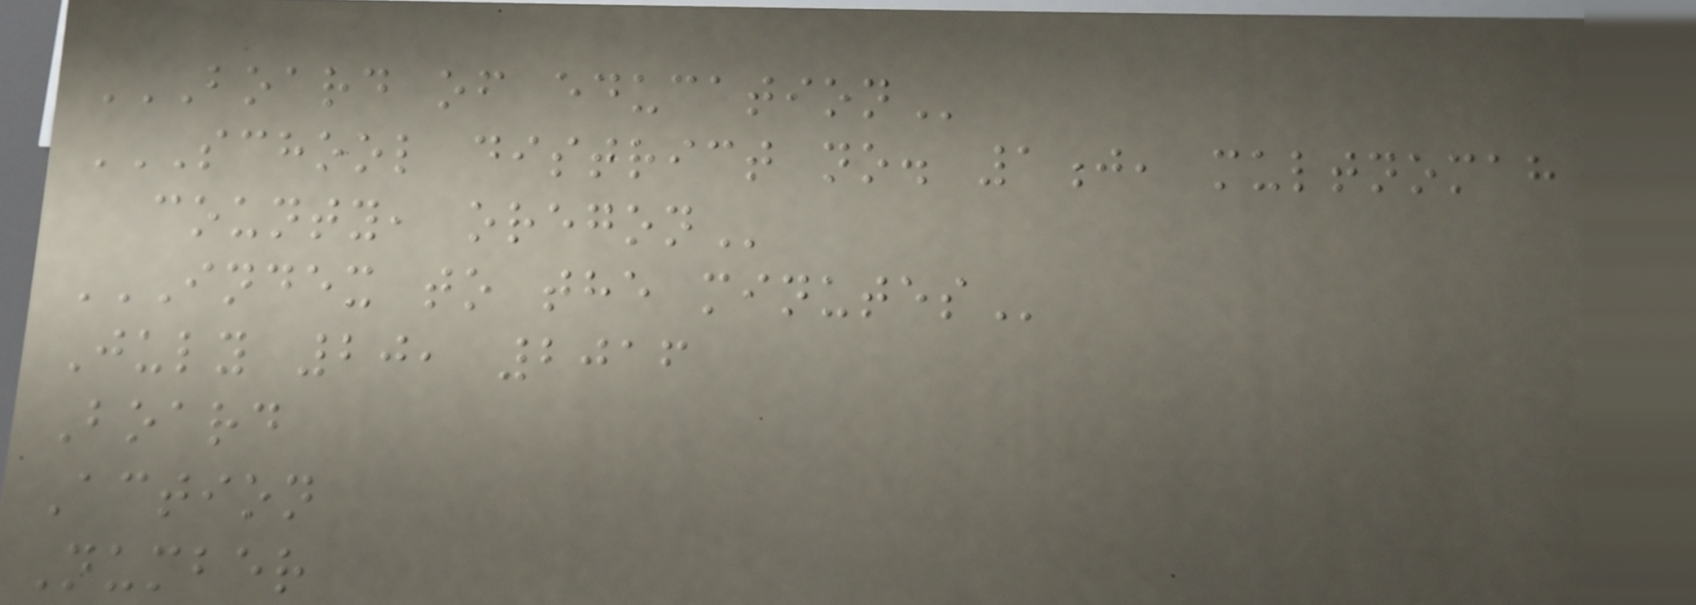BOARD OF EDUCATION
SCHOOL DISTRICT NO. 1J, MULTNOMAH
COUNTY, OREGON
INDEX TO THE MINUTES
July 20, 2016
Board
Action
Number
